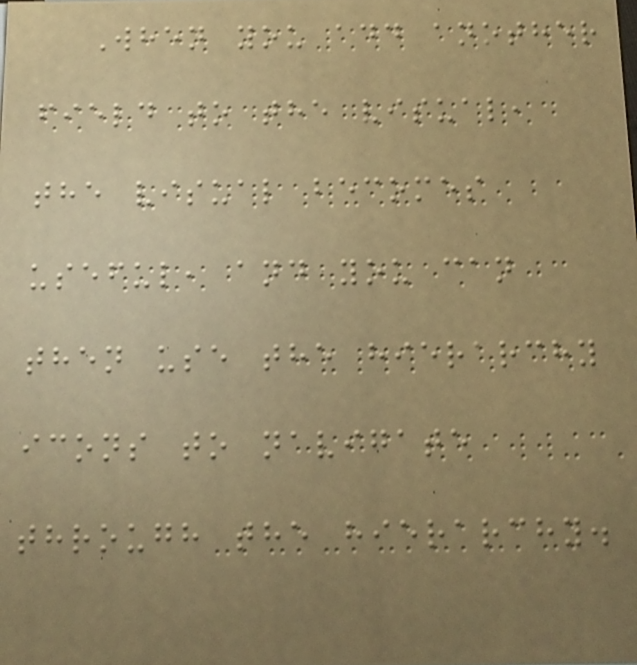When you add another
field to the visual,
the visual becomes
useful, and you can
then use the hierarchy
icons to navigate
through the hierarchy.
